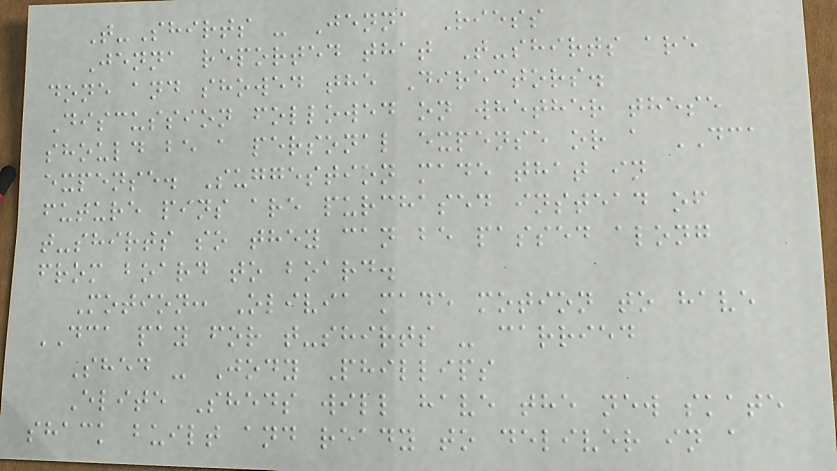T-Shirts - Jenna Riess
Jenna reported that T-shirts are
done and showed the Directors.
Discussion followed on whether these
should be a personal expense or a DCA
expense. Suggestion made that in
future pins are purchased instead of
t-shirts so they can be passed along
from board to board.
Motion: Olivia made motion to have
DCA pay for t-shirts - carried
Shed - Jody Phillips
Elite Sheds will have the new skate
shack built and ready to deliver in a
